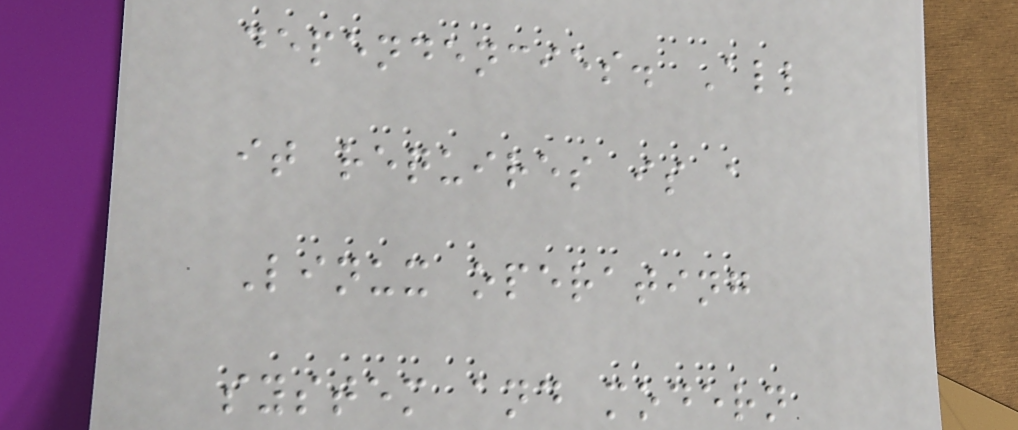dependencies. All
it requires is a
Linux operating
system and modern
